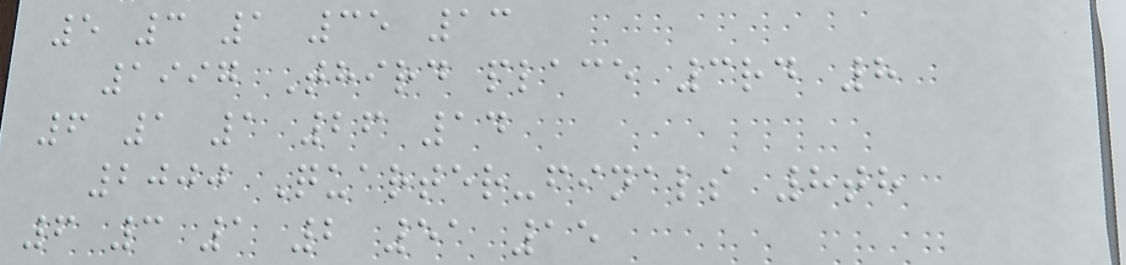5 3 1 35 13
1997 Third place 3rd 8
6 1 1 26 14
2000 Quarter-finals 8th
6 3 1 2 51 15
